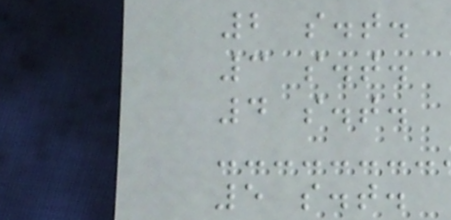2 s.t.
3 s.t.
4 s.t.
5 s.t.
